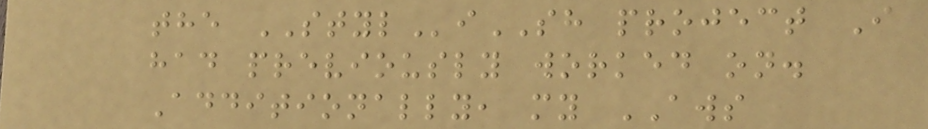the STYLiSH project I
had previously worked on.
Additionally, my AWS
